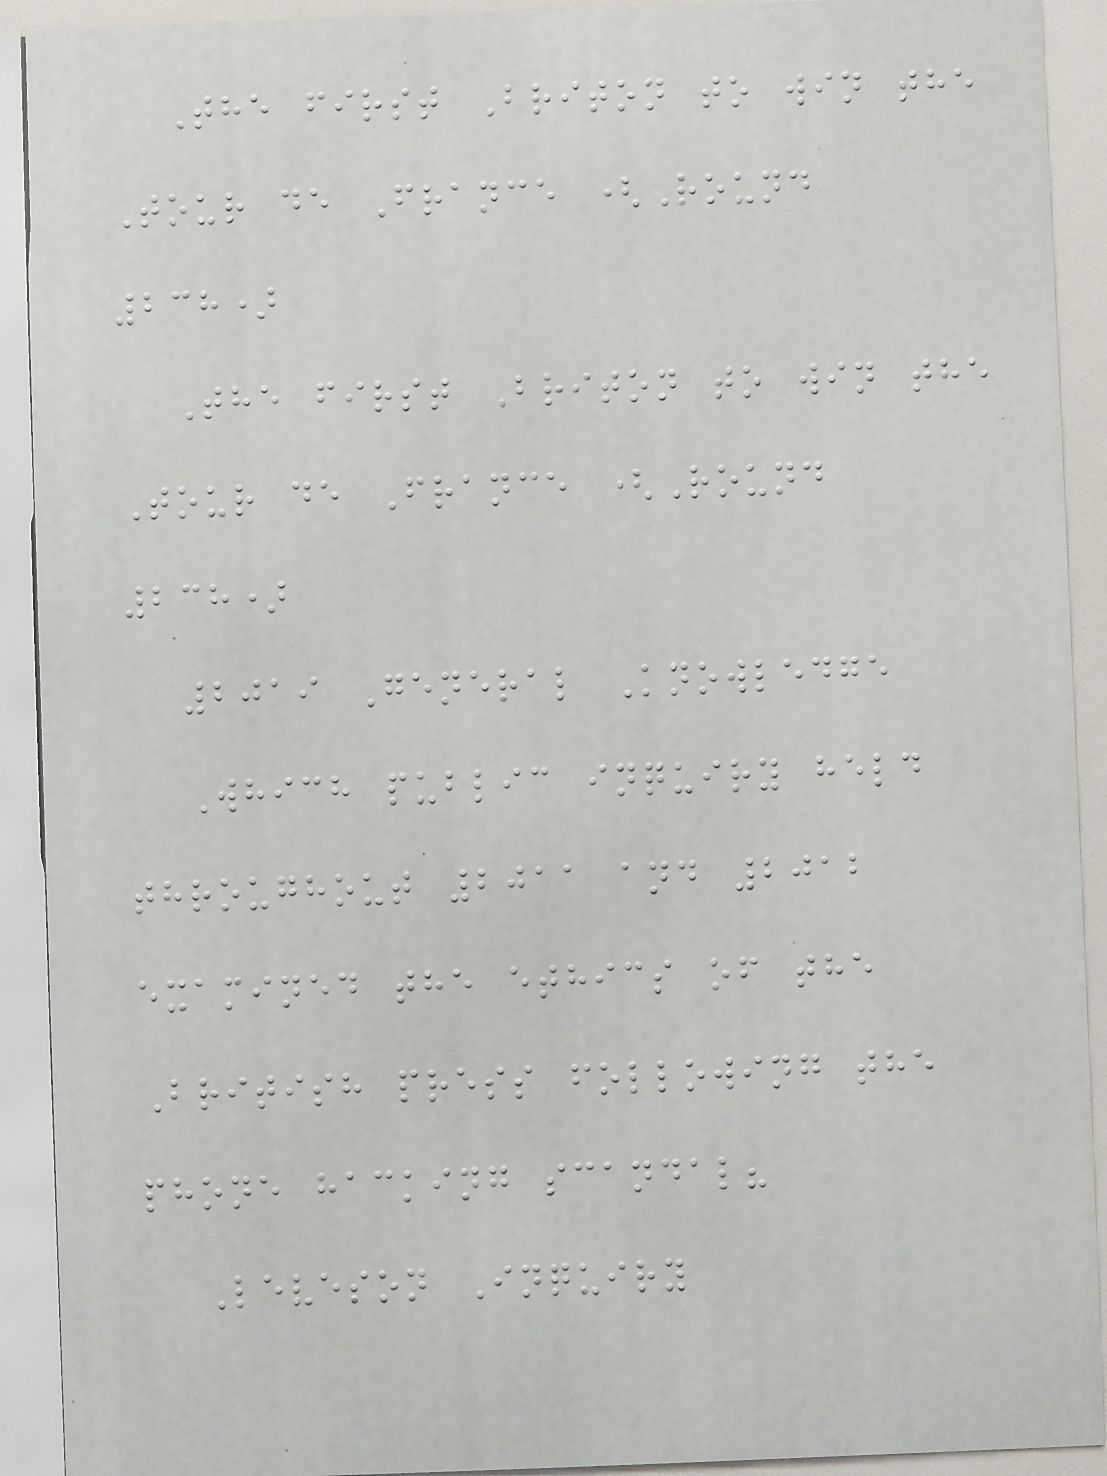The first Briton to win the
Tour de France (Round
238)
The first Briton to win the
Tour de France (Round
238)
2019 General Knowledge
Which public inquiry held
throughout 2011 and 2012
examined the ethics of the
British press following the
phone hacking scandal?
Leveson Inquiry
